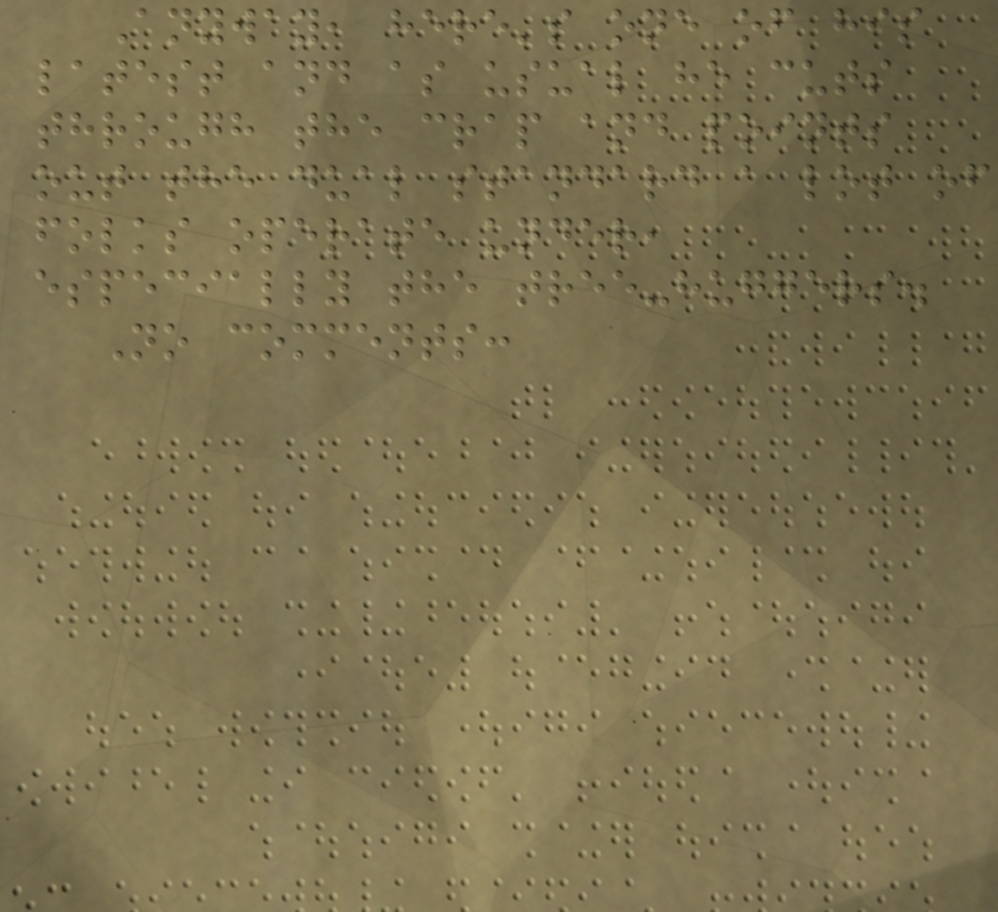Anyway, here's one of his
latest and as usual he cuts
through the crap and points
out the dual standard a lot of
folks operate under,
especially the tree-huggers.
No comments:
